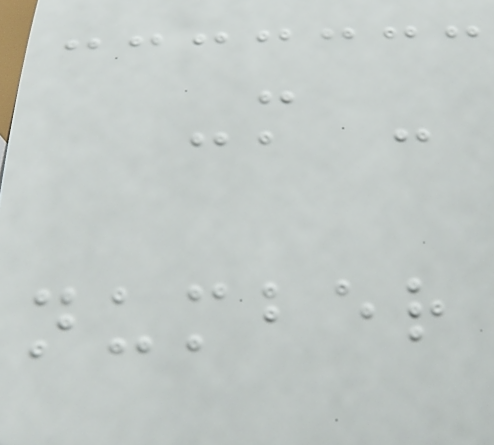-m -
number
